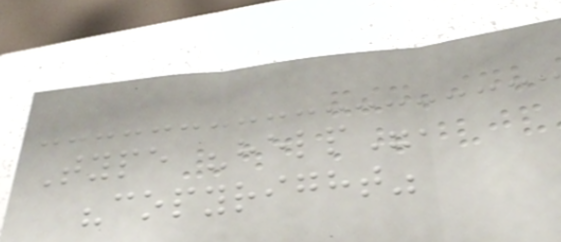Type "help",
"copyright"
